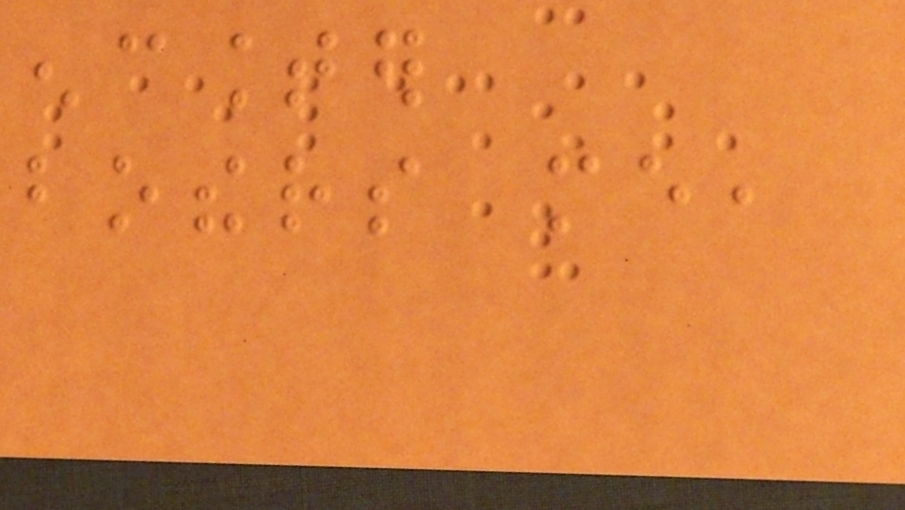encounter
bothers me,
